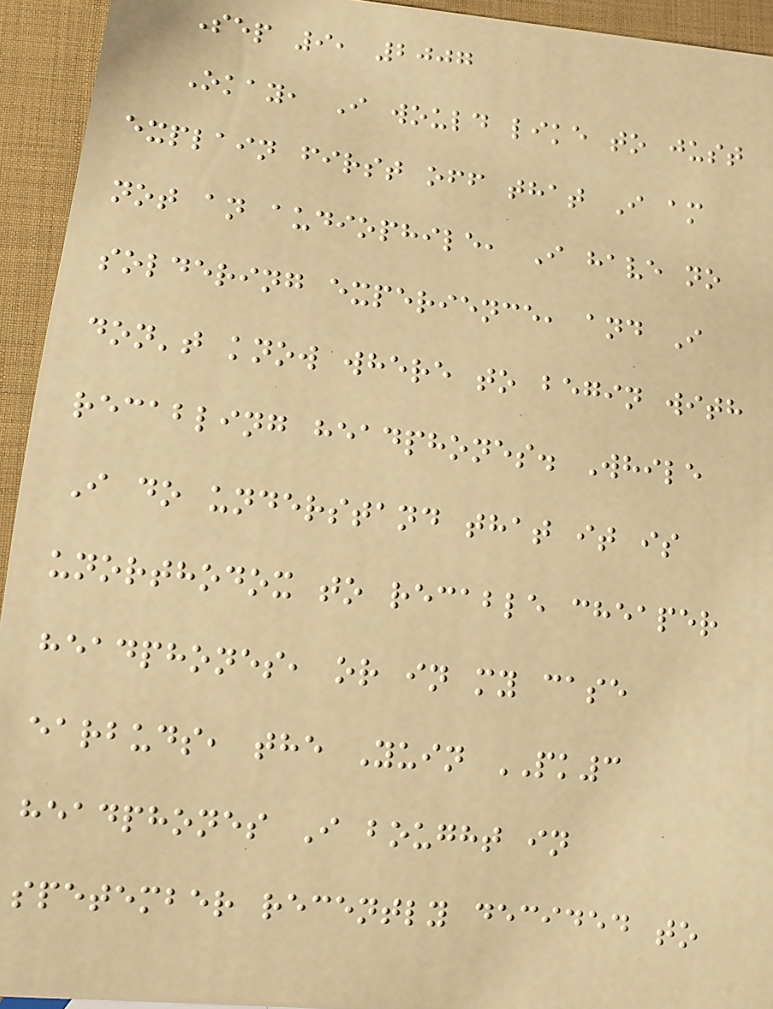Sep 9, 2007
Okay, I would like to just
explain first off that I am
not an audiophile, I have no
soldering experience, and I
don't know where to begin with
recabling headphones. While
I do understand that it is
unorthodox to recable cheaper
headphones, or in my case
earbuds, the Yuin PK3
headphones I bought in
spetember recently decided to
